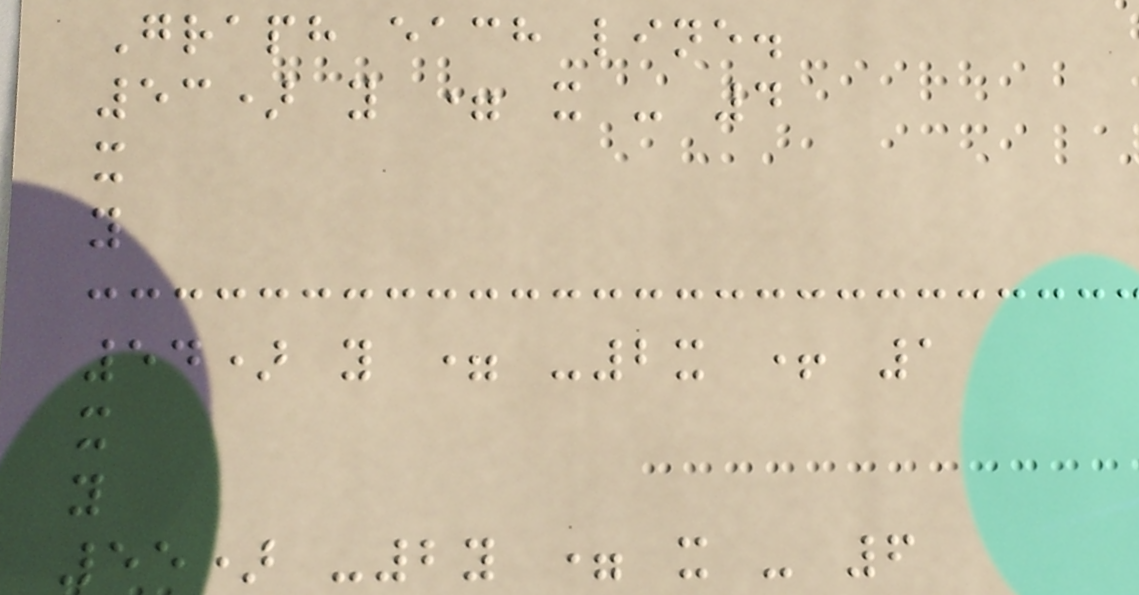Graph each line.
53) y = x - 4
x
y
54) y = -2x + 1
x
y
55) -2y = x - 6
